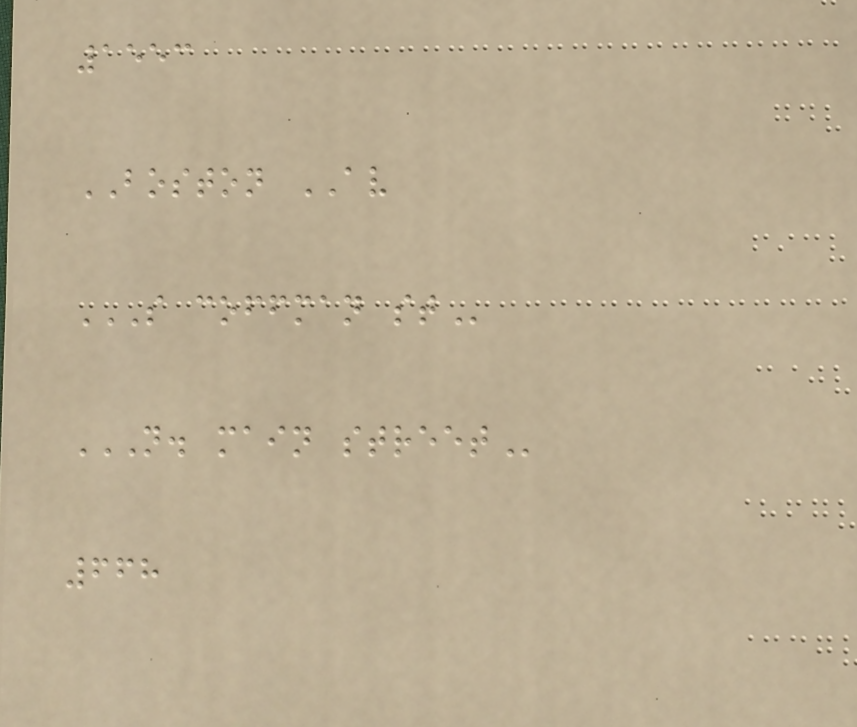1553
BOSTON AV
S COFFMAN ST
N. MAIN STREET
668
